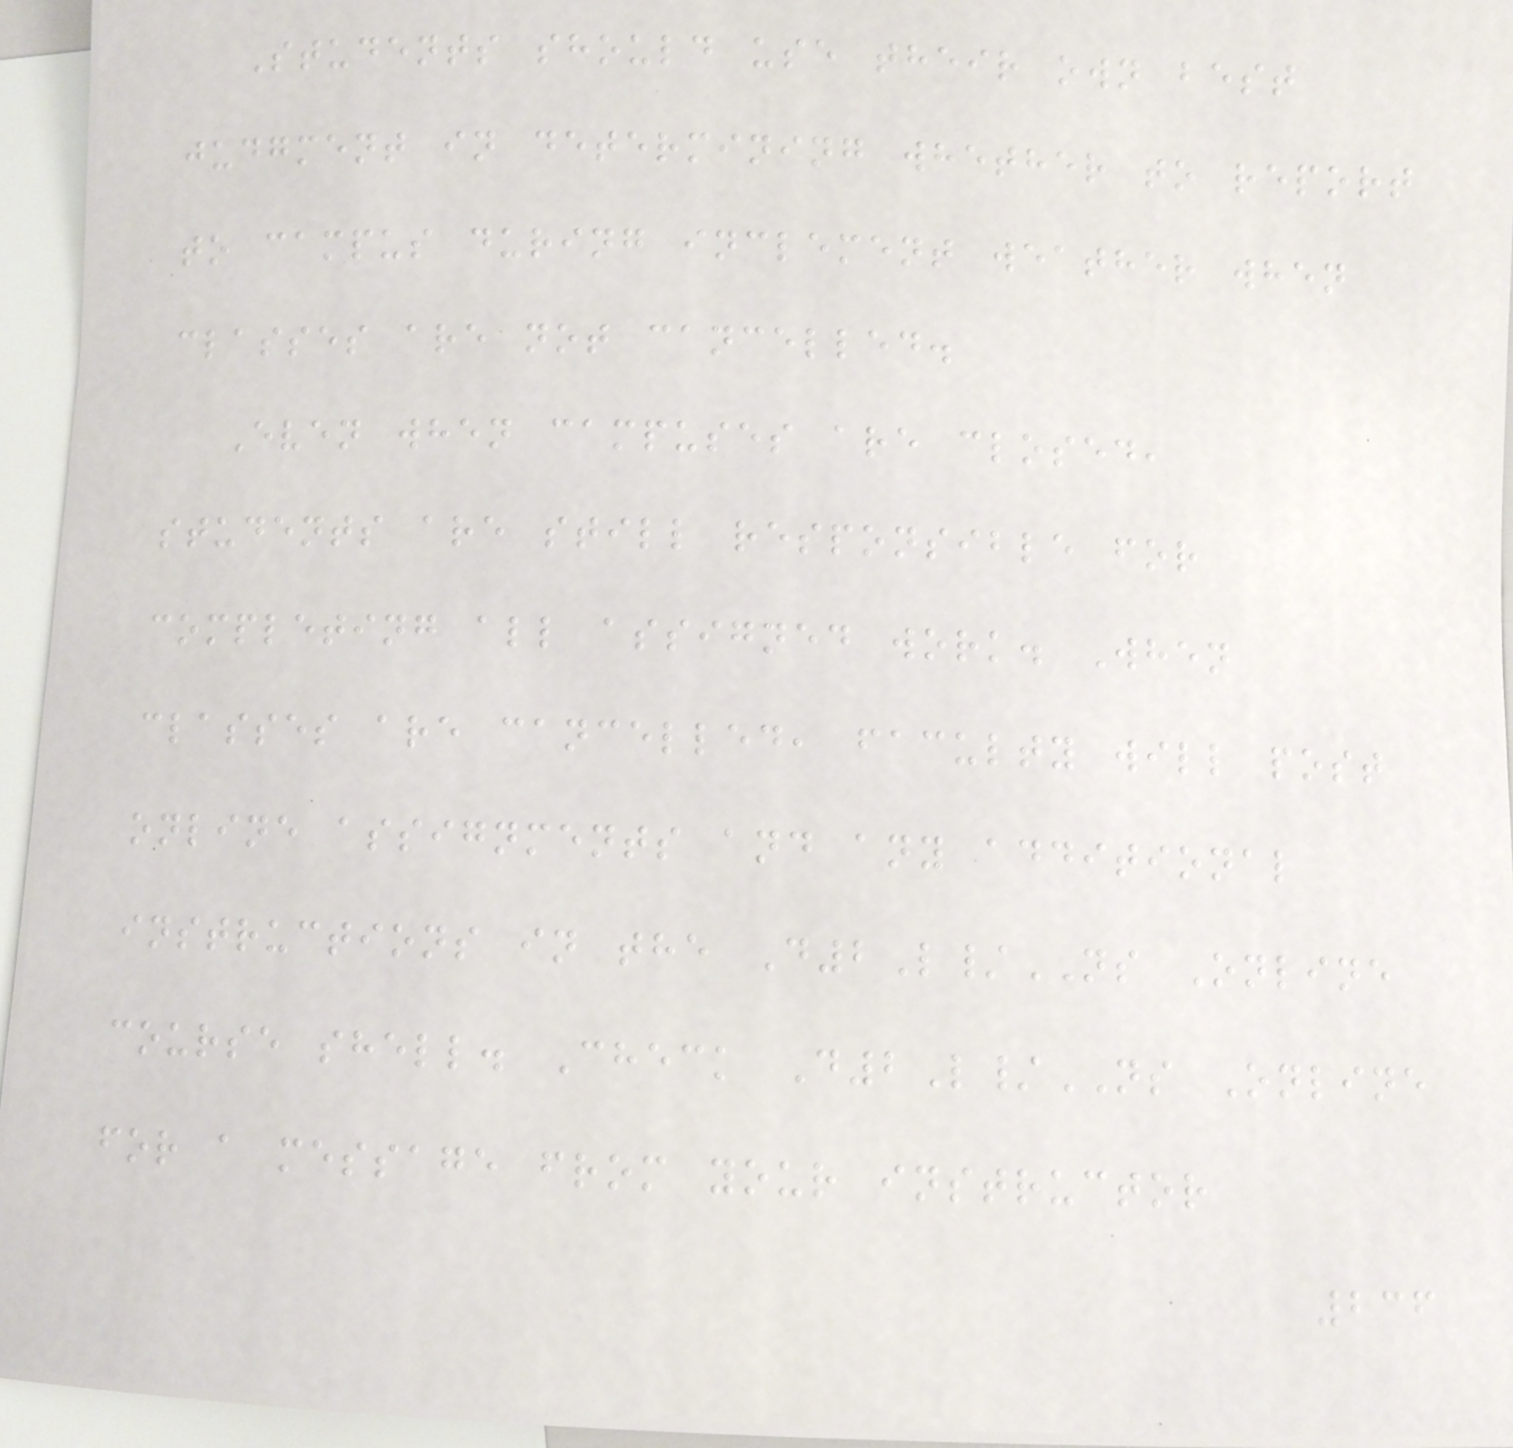Students should use their own best
judgment in determining whether to report
to campus during inclement weather when
classes are not cancelled.
Even when campuses are closed,
students are still responsible for
completing all assigned work. When
classes are cancelled, faculty will post
online assignments and any additional
instructions in the D2L/NS Online
course shell. Check D2L/NS Online
for a message from your instructor
236
